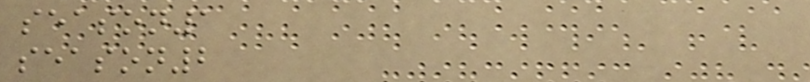season1
season2
